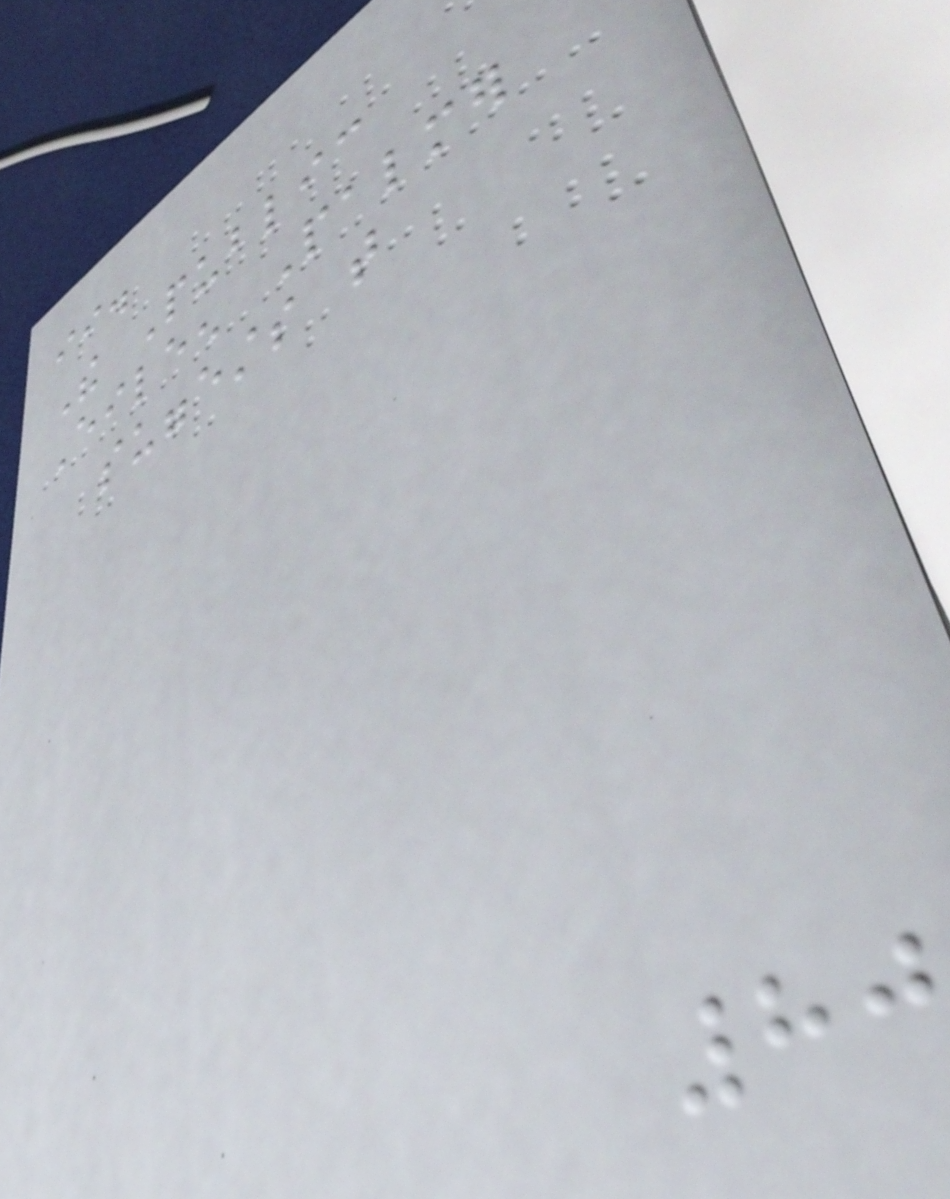ii.
The Public
Eileen Palmer
suggests that
80
